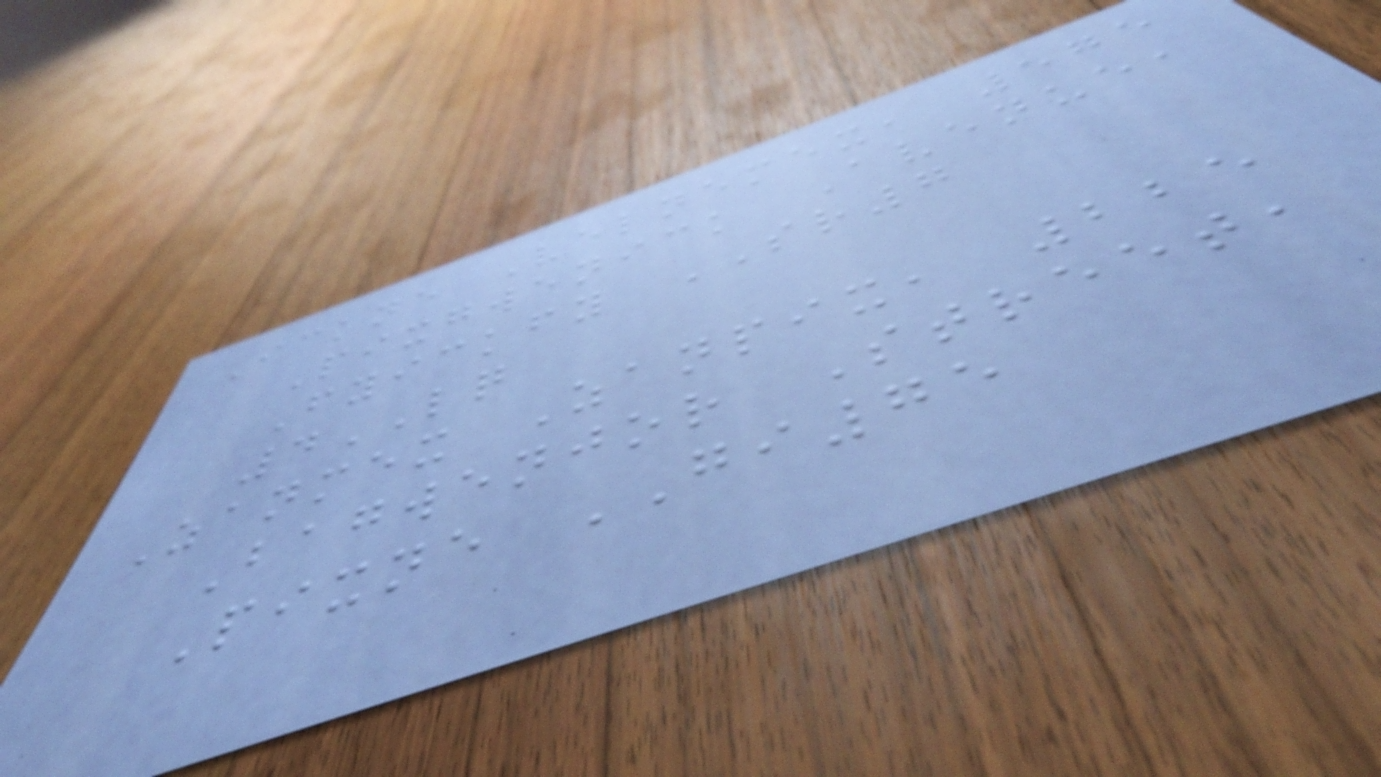Ickne Velnemex, 575
Pixgwenick Avenue,
Fyickfy SR7
4LQ
Zanmex Zanpix, 225
Bagwenjor Street,
Pixne GI75
